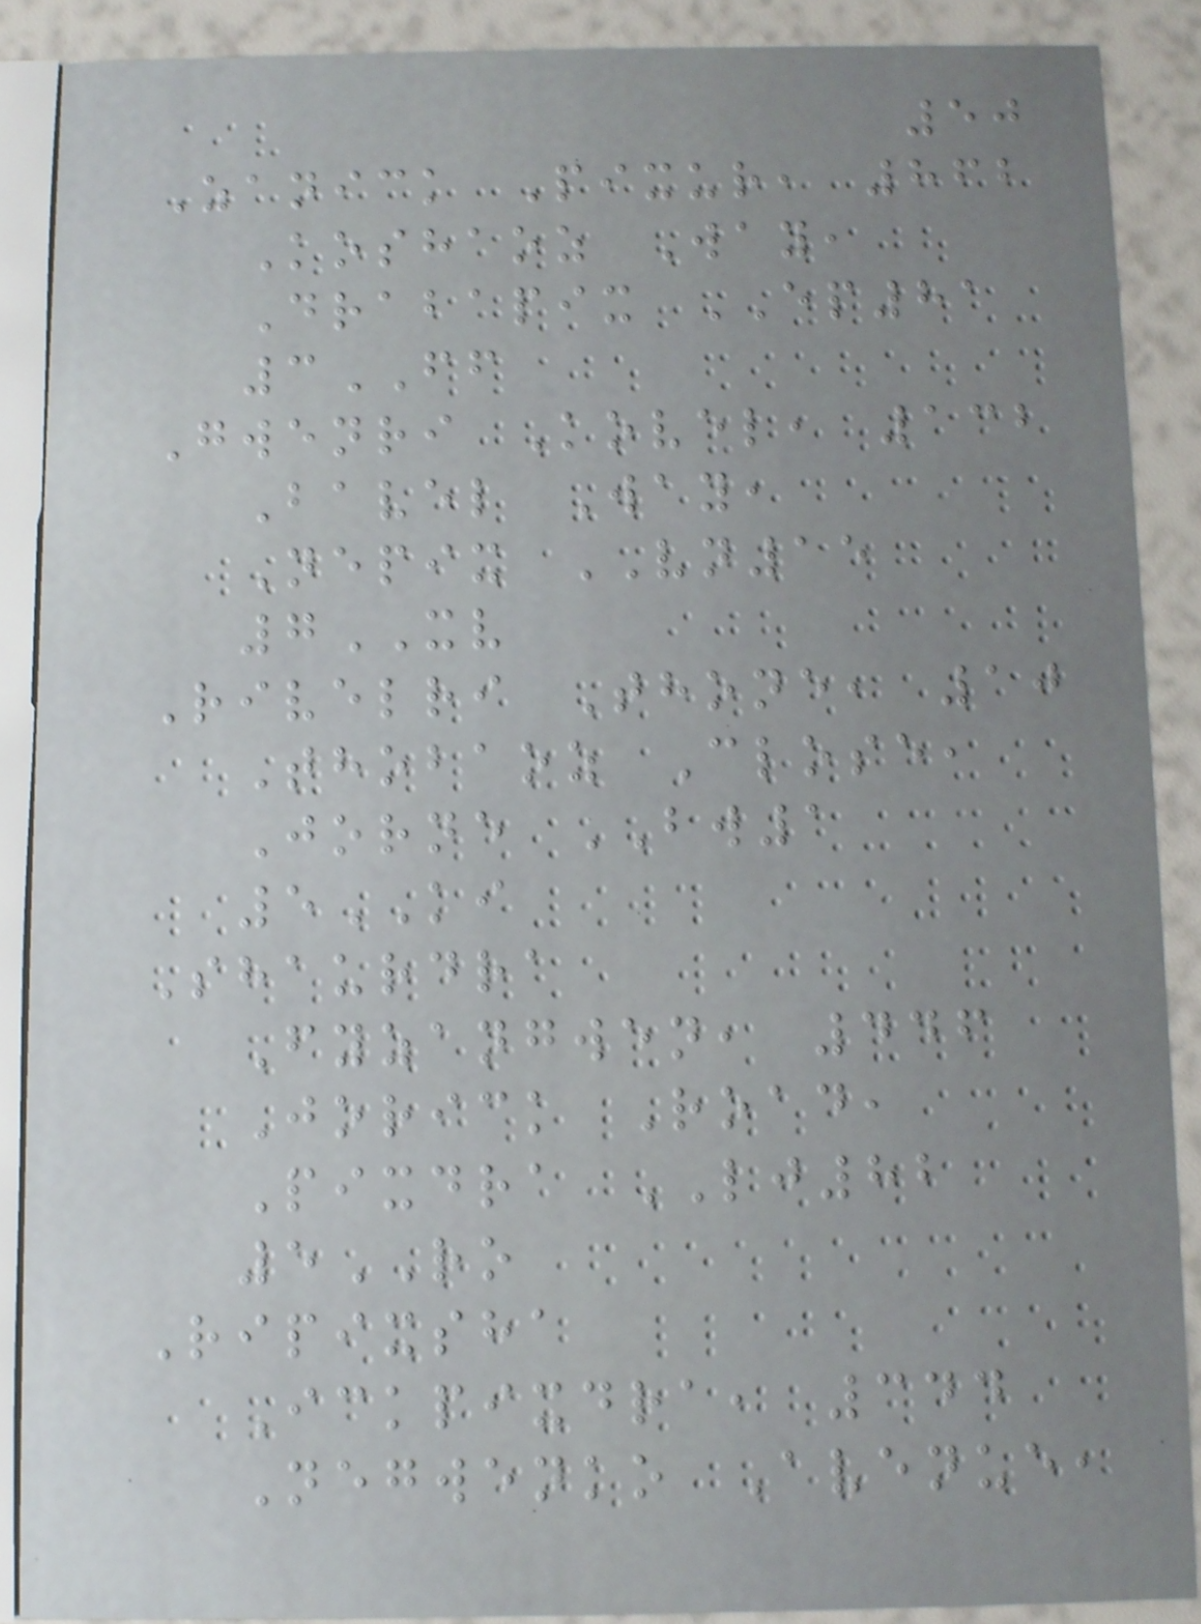50
Zanick Pixur, 862
Koshaoz Way,
Drabapix EP81
3FF
Gwenri Kovel, 132
Bavel Way,
Nepix VN15
7XV
Rivelri Thone, 10
Thobaoz Close,
Jorne BW1
5KI
Shaurdra
Fyzangwen, 446
Jorick Road,
Pixdra LJ82
5RO
Ripixsha
Ickpixdra, 344
Negwenko Avenue,
